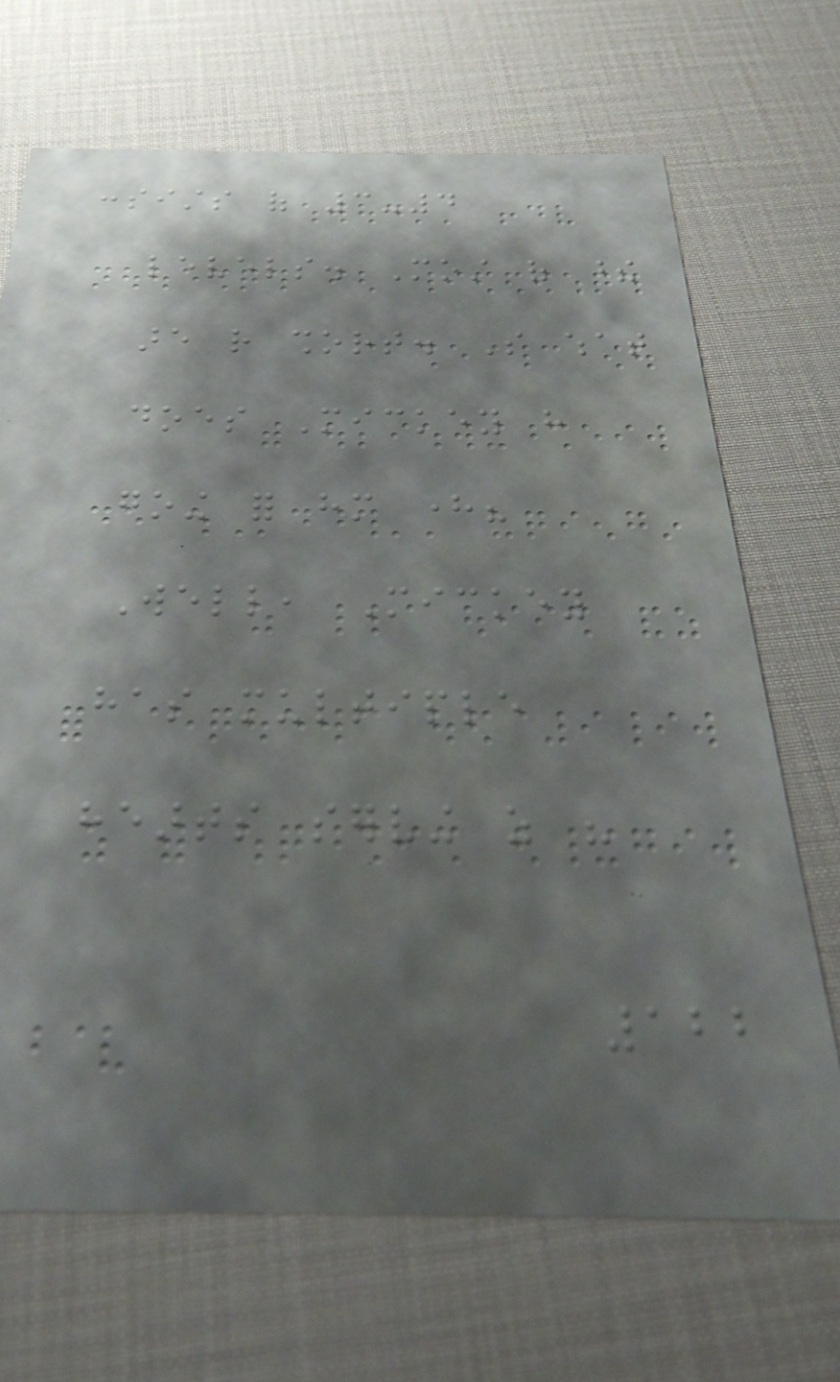consists of 3-4
levels. Most of these
are rather short. So what
does Mickey have
going for him here?
Well, Mickey
has multiple
hearts serving as his
122
